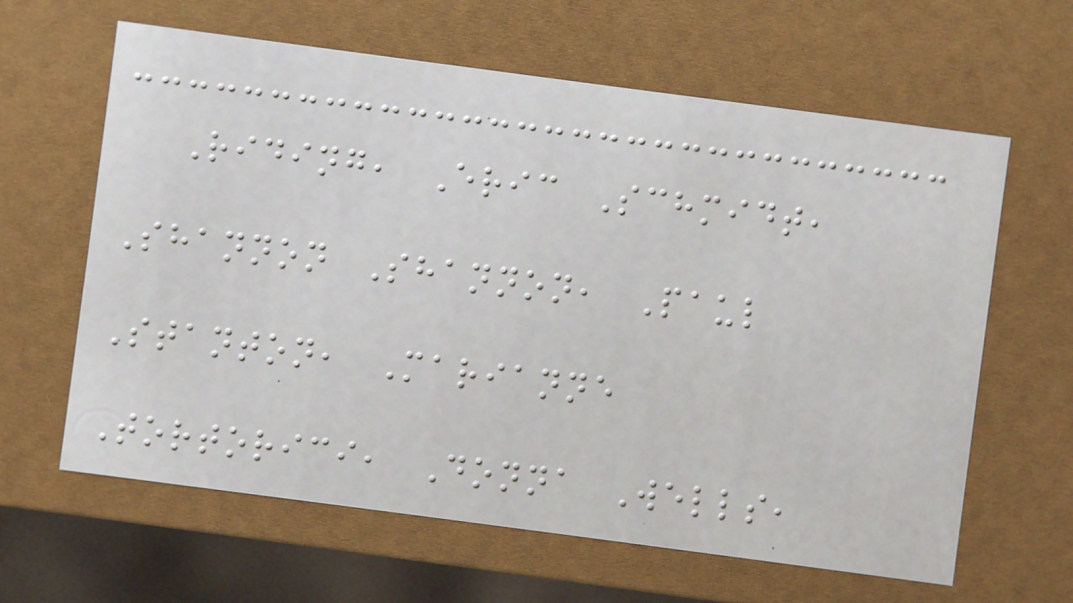Riding, Eric Schmidt,
Shannon Shannon, Paul
Stanton, Marianne
Tortorici, Donna Wells,
